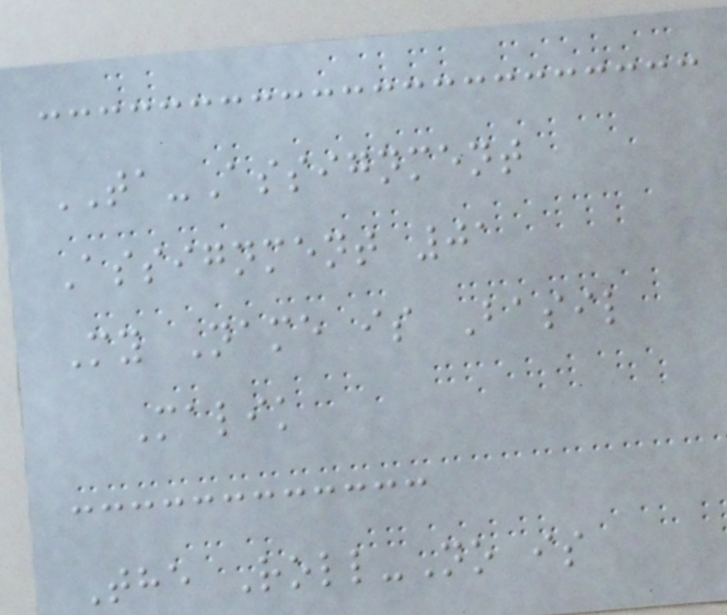TA-Assignment
Assignment 01
My Name is Basil
Malik
The Roll-No is
